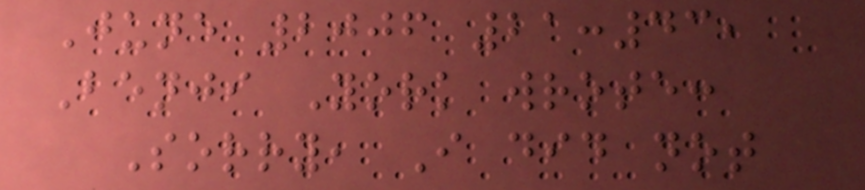June 2006 21:43,
Benji York wrote:
Sorry, I did not
